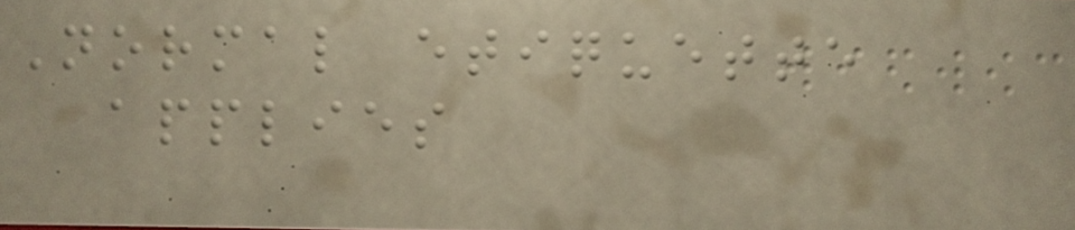Normal etiquette
applies
